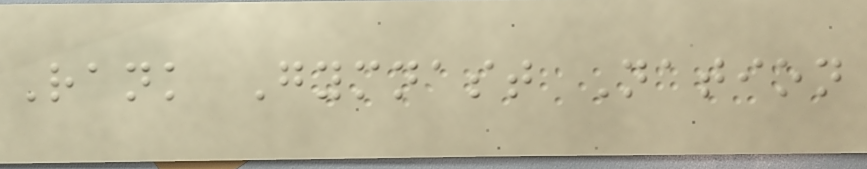Rank Gymnast Nation
